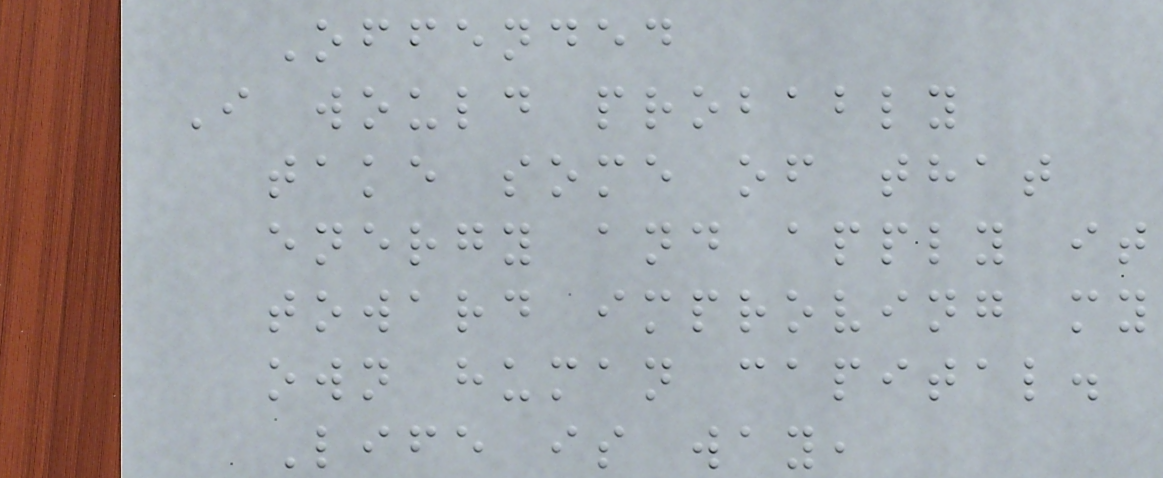Offended
I would probably
take some of that
energy and apply it
toward improving my
own human capital.
Life is way,
